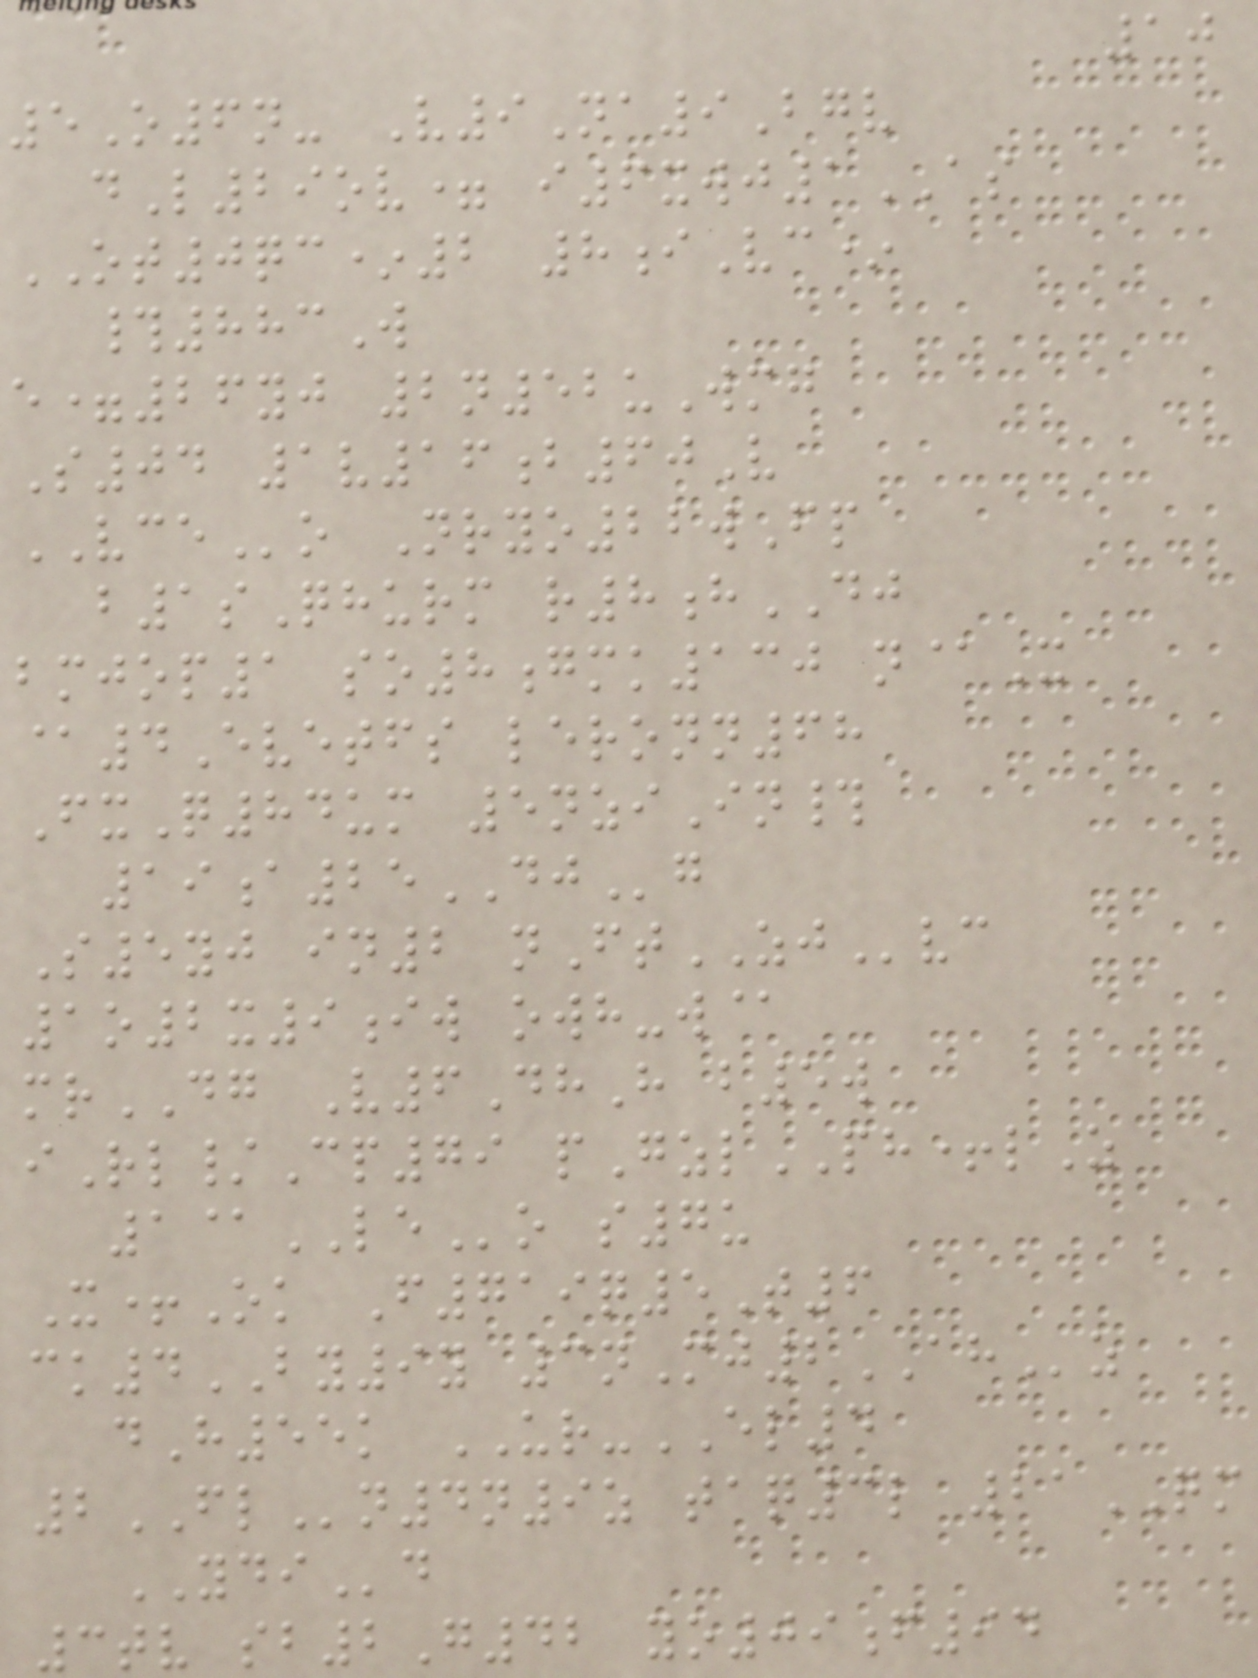10
5O6n- V9Na9Bgv
dL29ov= i6xwj1AS
OT0qc*2 8iVc*
#883W
e=26yj 2n52uWmg
S04 1v16b60V
VCEo Nryo22wFp
b1sQhurm r8hDJ
bmjop1 so8gmk130 n@X
@4Evetfs leronn68
FxQ84um 5nziIn#
19a25DJg
S5yj in2 nFtZJvc
1o2x9iw owh-w@
mrDG V6DhH b5w
iRl/Cp79 pGzlPH+lZ
1@LEo s7u
X+Ok F719q5T6
ck4BY9y 3nMj2AHz
dH55k UR-EL4
2FLn4n9z taq3l 21QM
YDId
3tv sb2G42 yo09f94
